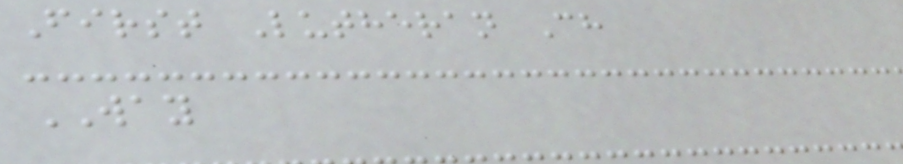First Lutheran Ch
WAY
